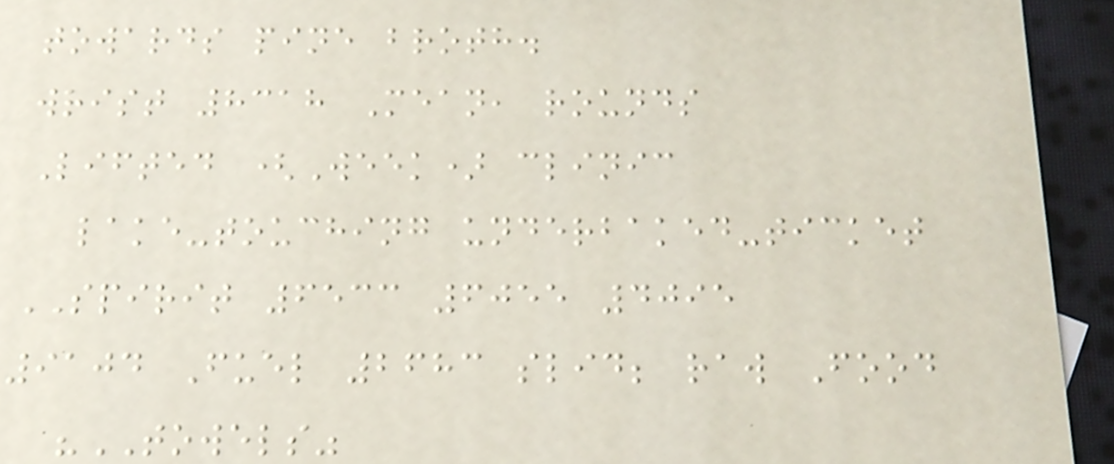towards pine broth.
wrist 8318 Mean, rounds
Lifted (Week) clinic
lake-touching underbaked-ticket
SPIRIT 6533 6055 4095
9104 Fuel 2683 slid; raw Food
"TOWELS"
